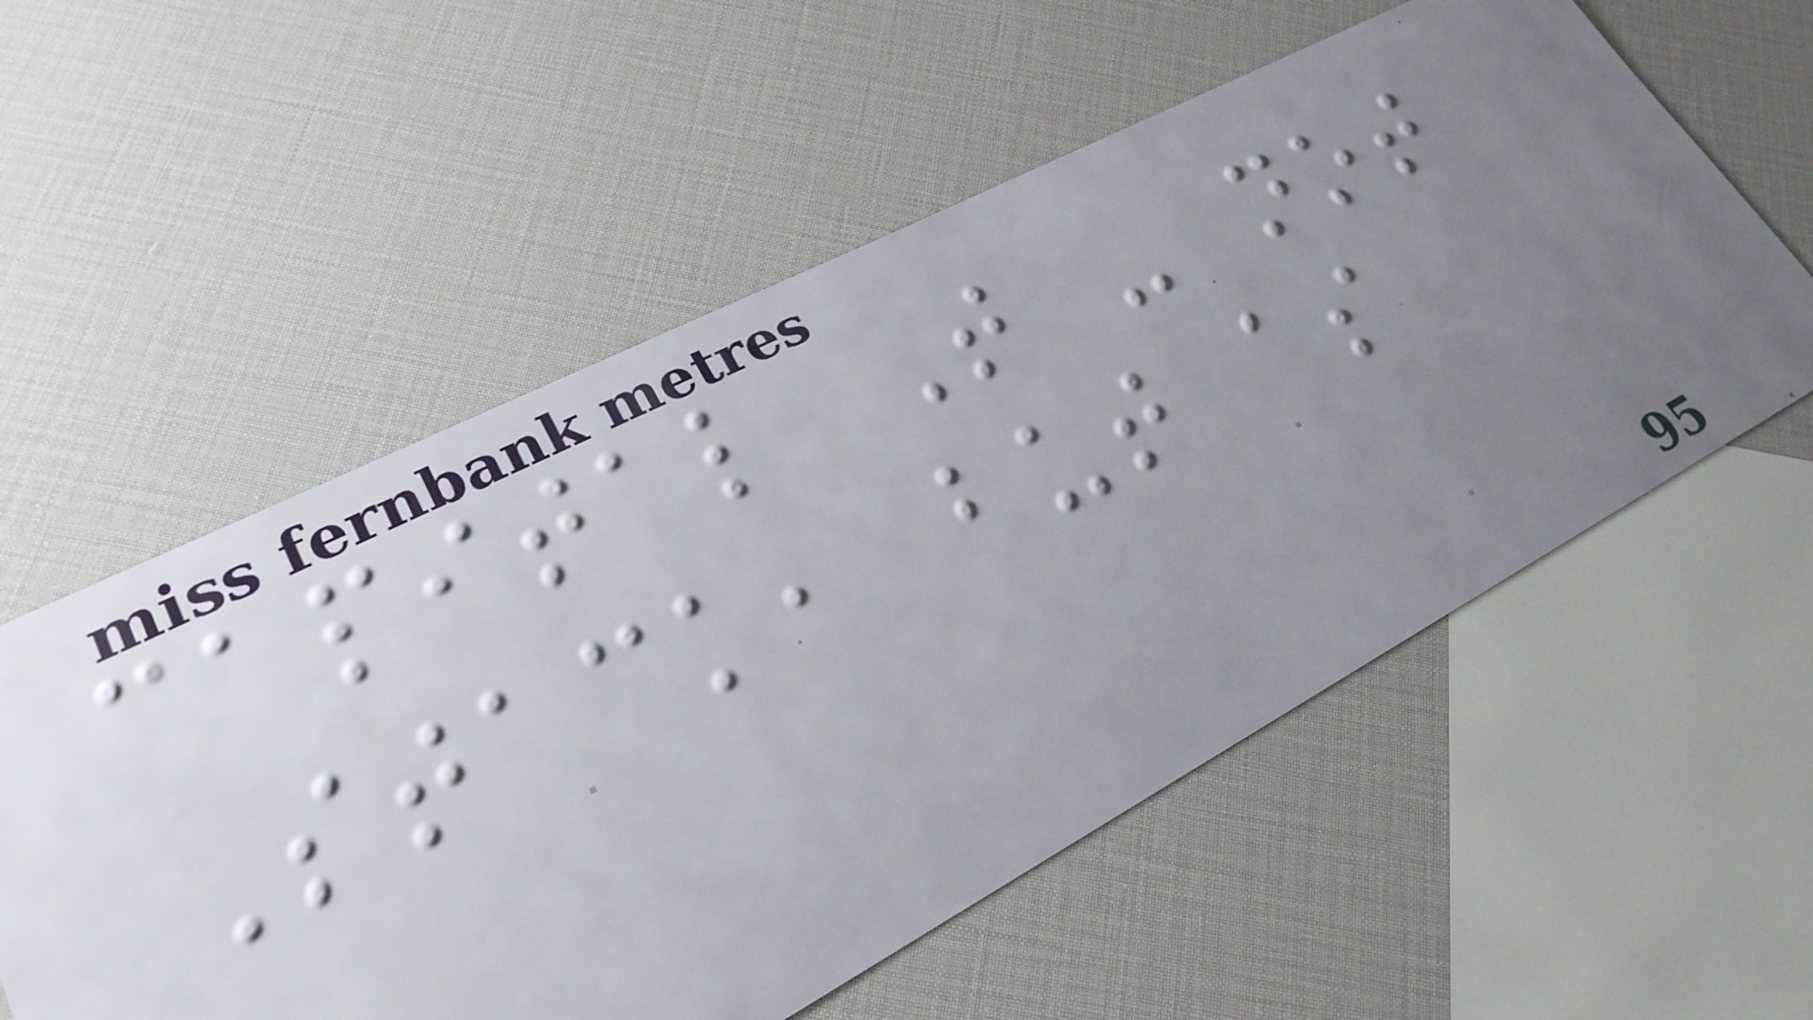capital T - not
Stack, but as
